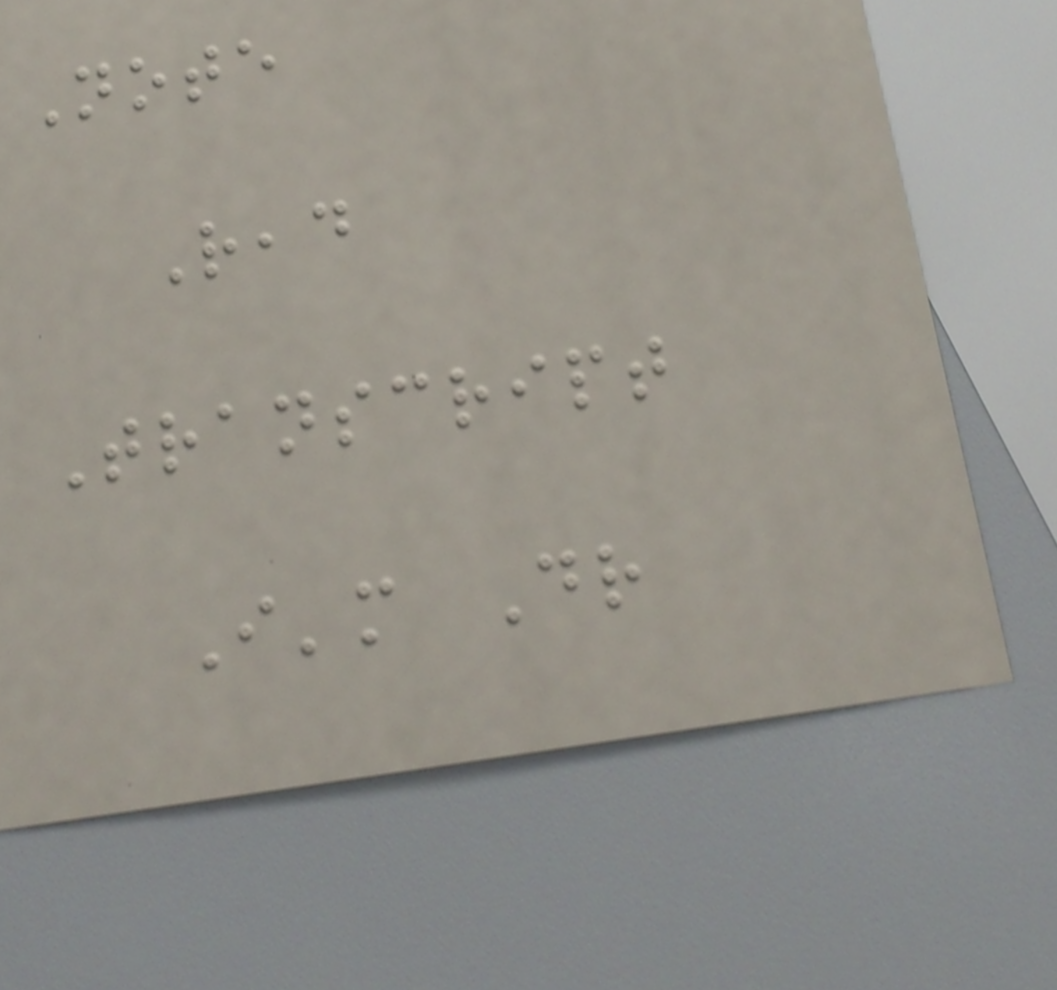Note
Read
Transcript
I'm Dr
